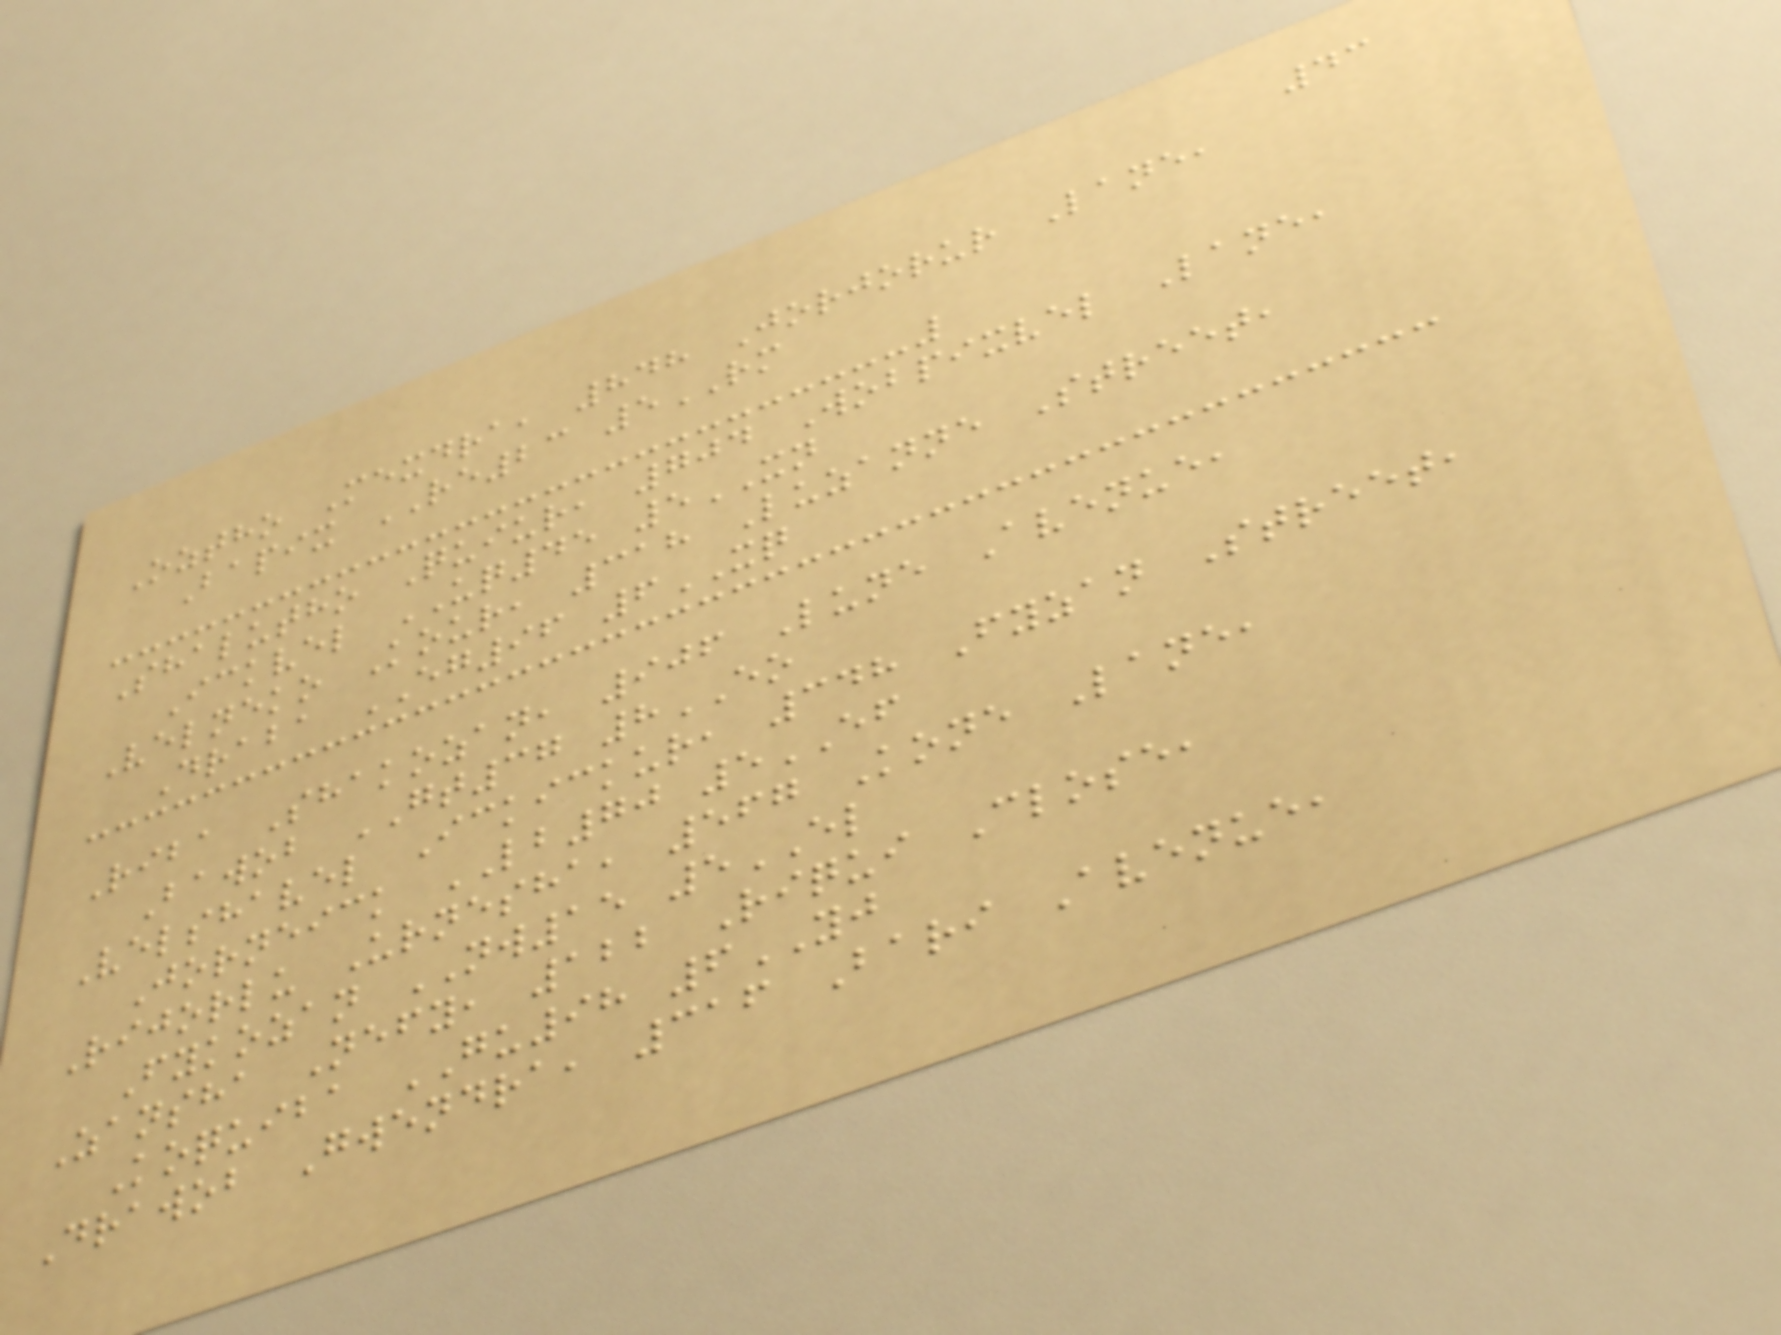43
Oztho Mexdra, 848 Jorjorur Lane,
Bapix RE23 5RM
Shalutho Quiur, 704 Wobpixvel Lane,
Ickvel UQ45 5XN
Velneko Kour, 318 Luzanne Street,
Draba EG96 6XQ
Riba Shakozan, 906 Lune Avenue,
Bawob GT37 8EO
Velshavel Ickickur, 348 Fyzan Street,
Jorneick LB70 5EF
Rijorlu Urnesha, 567 Kone Lane,
Fykozan NW15 5EL
Zansha Nefy, 122 Riqui Close,
Koquiba GU98 6YJ
Drawob Gwendra, 316 Bari Avenue,
